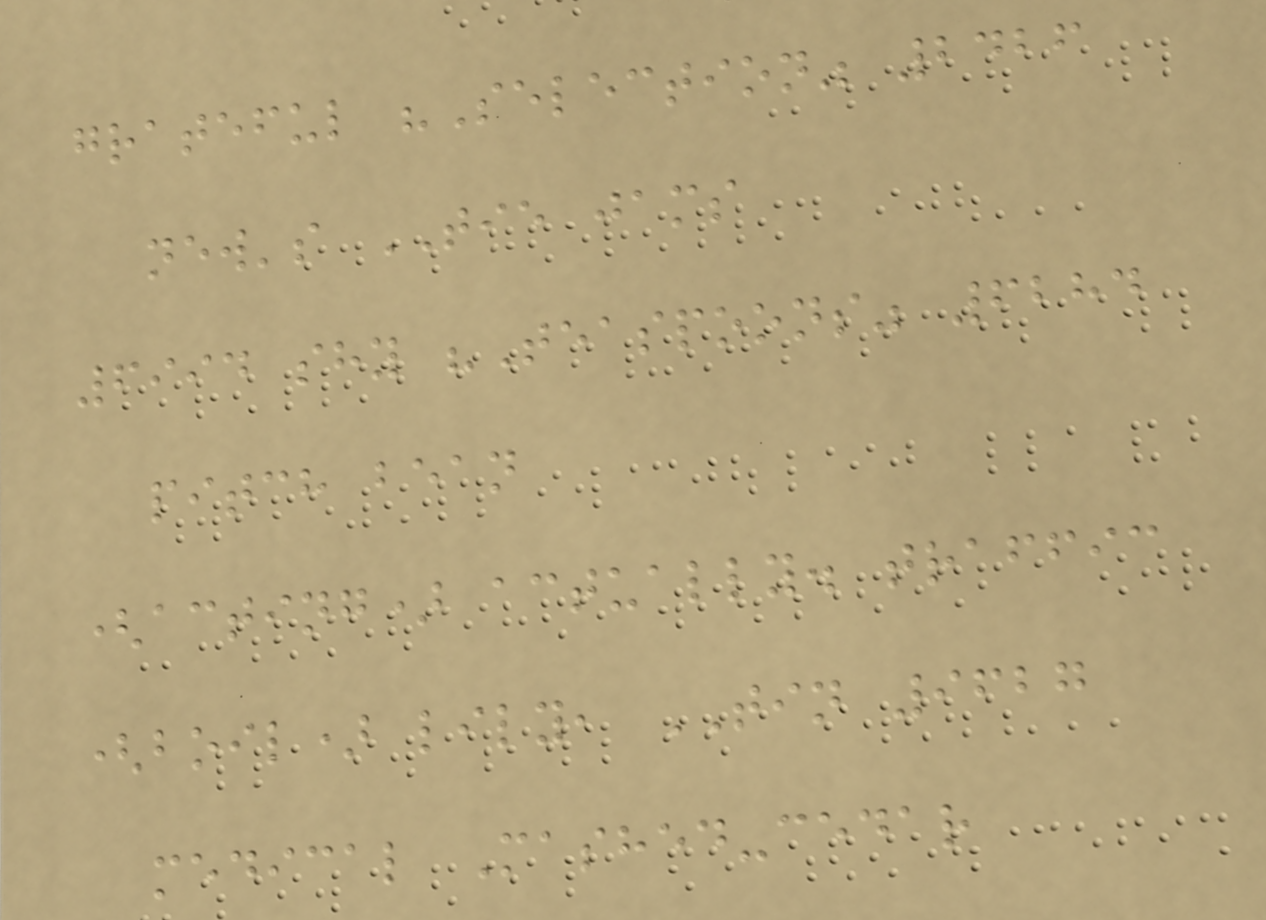grateful "Selection" 2426
new's TIE jams
6994 shy "Teaspoons" 6284
pitch bean
(acting) actually. traffic
(boil) lily, TIN 9627
medical Mashed-cedar
